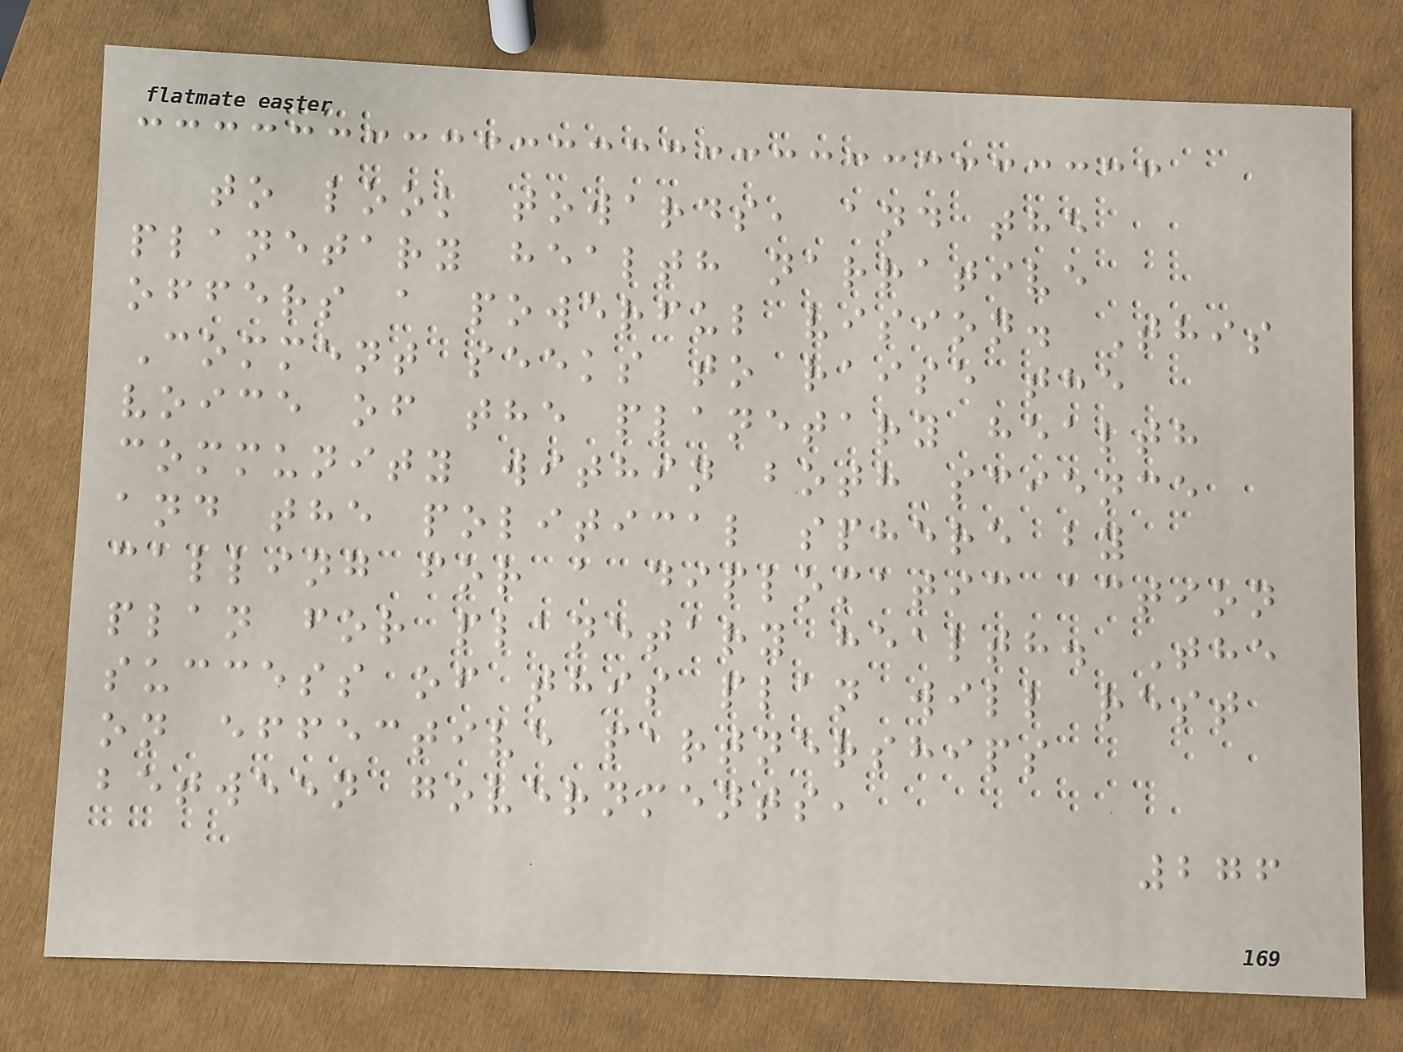to look towards, and the
planetary health narrative
offers a powerful vision. This
Comment seeks to raise the
voice of the planetary health
community within both science
and the political sphere by
calling for a diplomatic action
plan for planetary health. The
success of this plan will rest
on effective partnerships
between governments,
276
